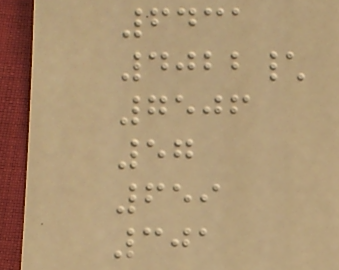6431
4022\
7506
57
659
301
